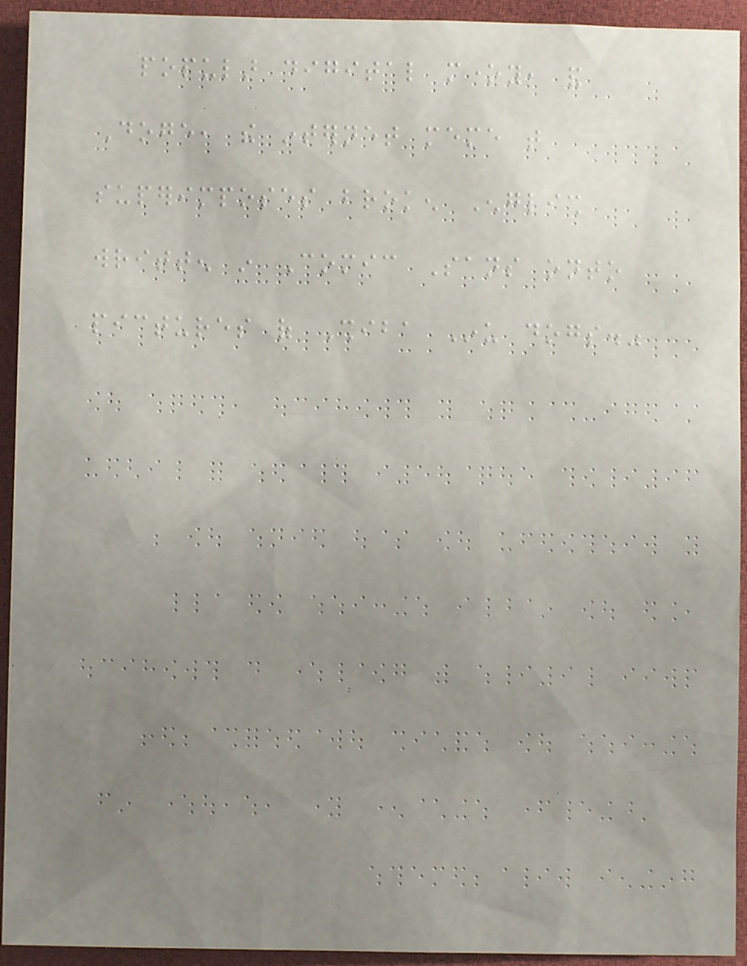popular digital money, and
Doge, the internet meme that
superimposes broken English
written in Comic Sans onto
pictures of Shiba Inu dogs."
